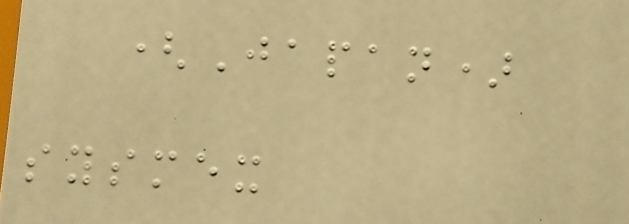(Japan)
sysmex
